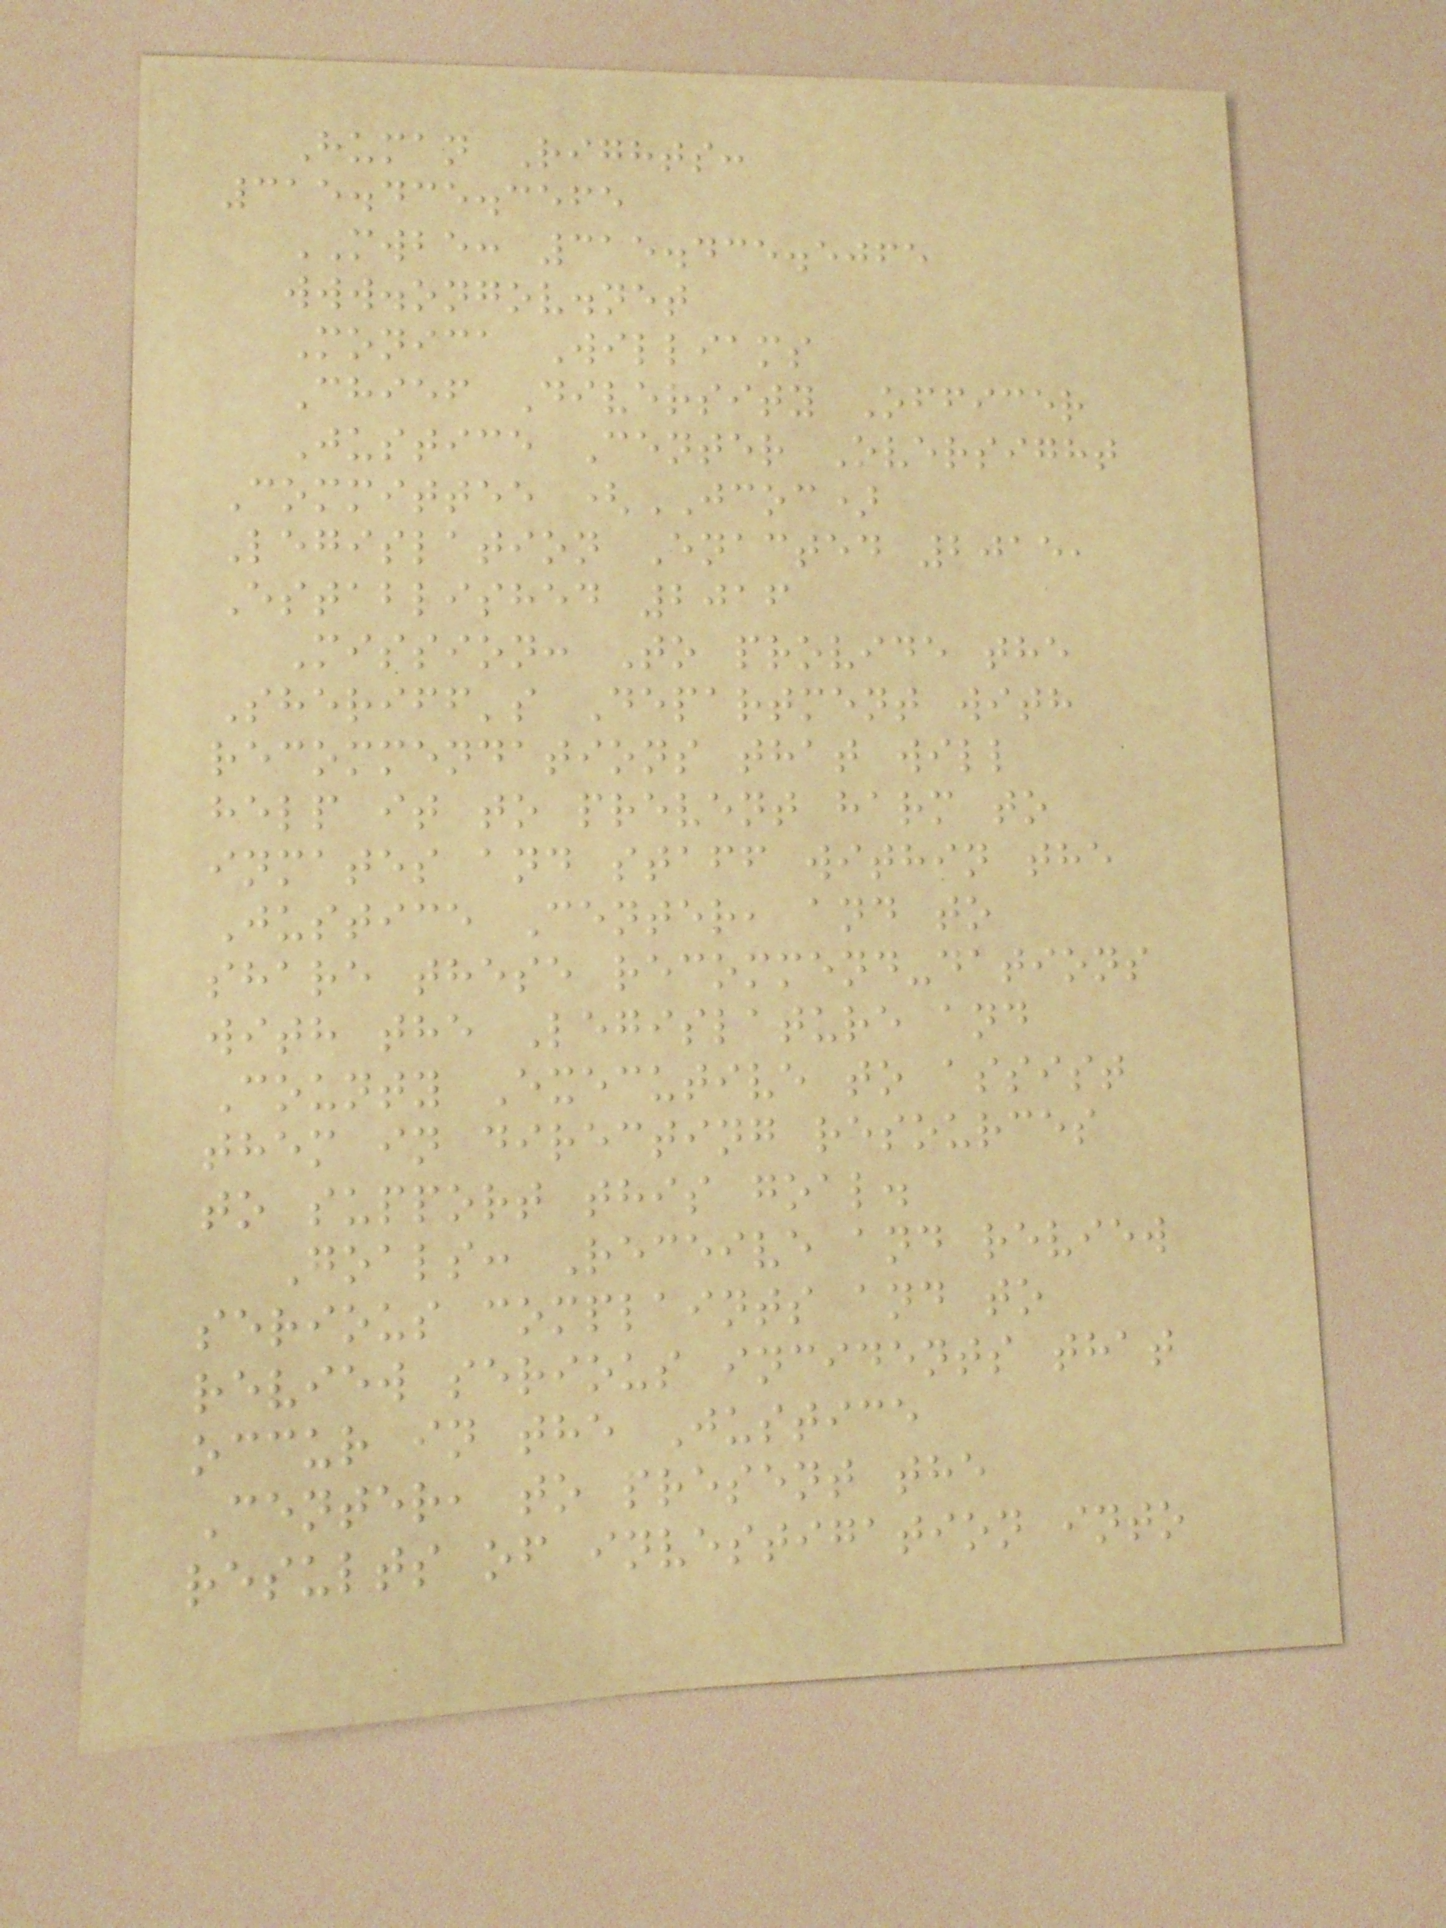Human Rights:
315.435.3565
MWBE: 315.435.5065
www.ongov.net
Monica Williams
Chief Diversity Officer
Justice Center Oversight
Committee (JCOC)
Legislation Enacted 2015,
Established 2016
Mission: To provide the
Sheriff's Department with
recommendations that will
help it to prevent harm to
inmates and staff within the
Justice Center, and to
share these recommend-dations
with the Legislature and
County Executive to assist
them in directing resources
to support this goal.
Goals: Receive and review
serious complaints and to
review serious incidents that
occur in the Justice
Center, to present the
results of investigation into
